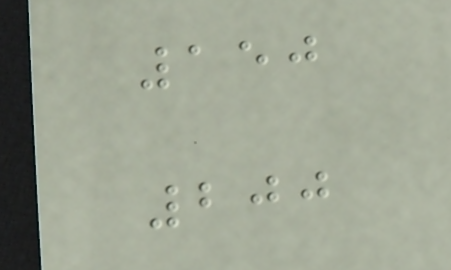150
200
